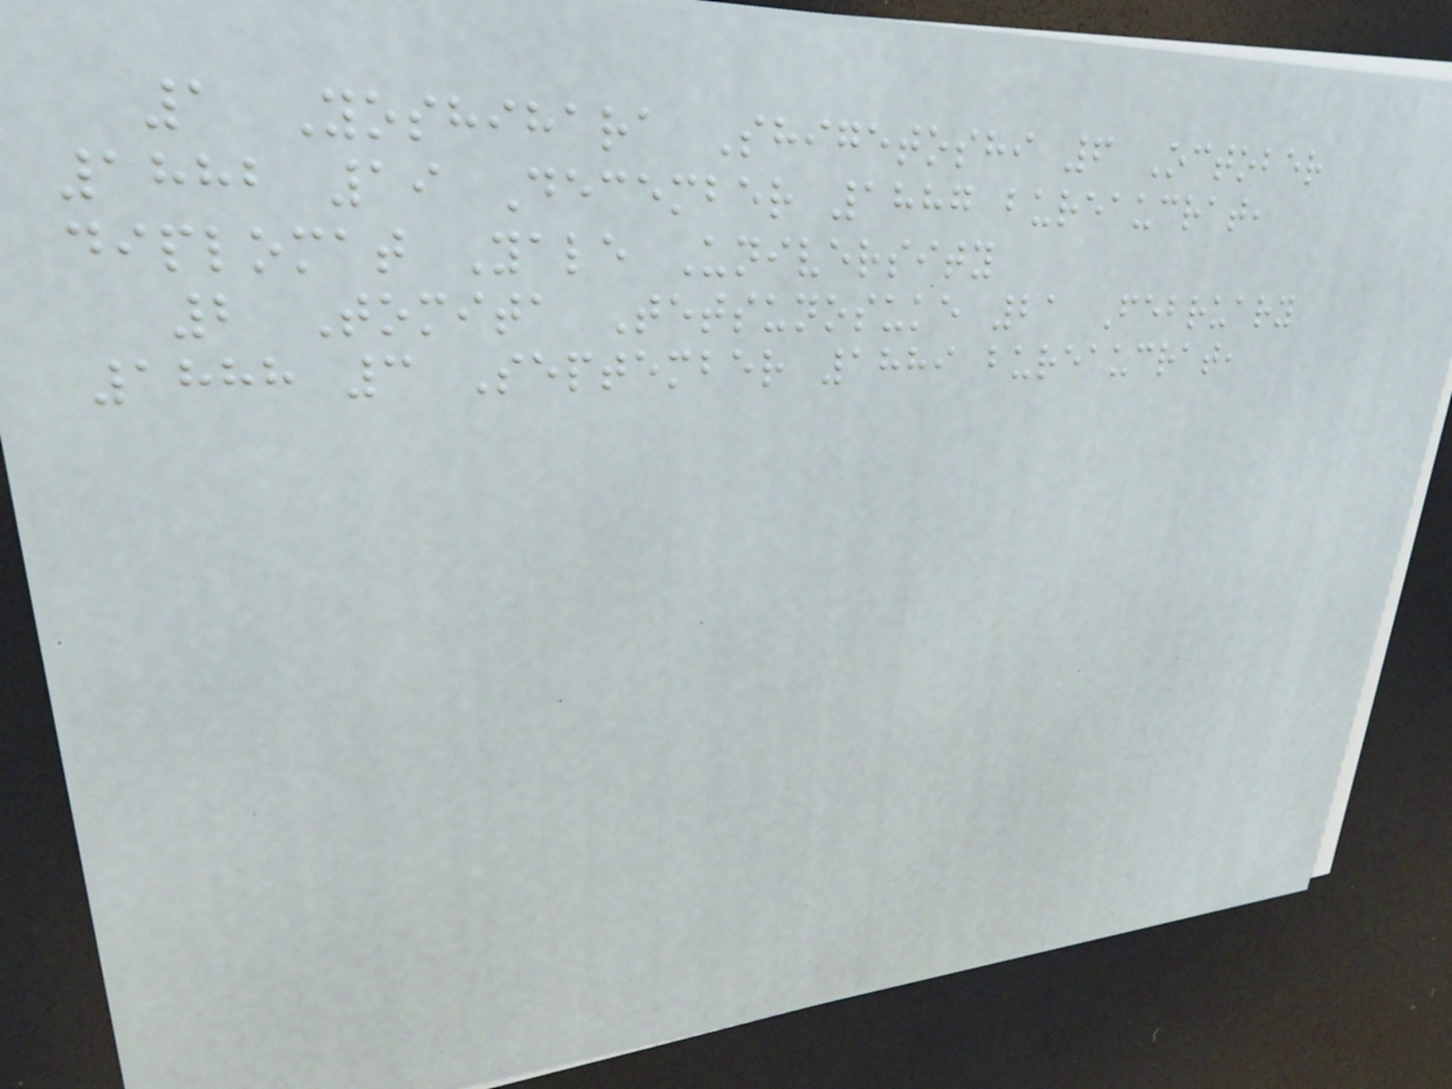1 Yoshihara Shigetoshi 6 October
1882 19 December 1887 bureaucrat,
diplomat Yale University
2 Tomita Tetsunosuke 21 February
1888 3 September 1889 bureaucrat,
